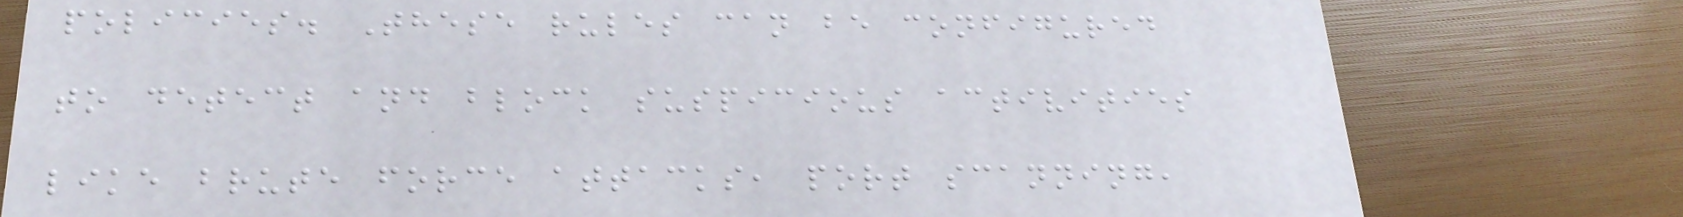policies. These rules can be configured
to detect and block suspicious activities
like brute force attacks, port scanning,
